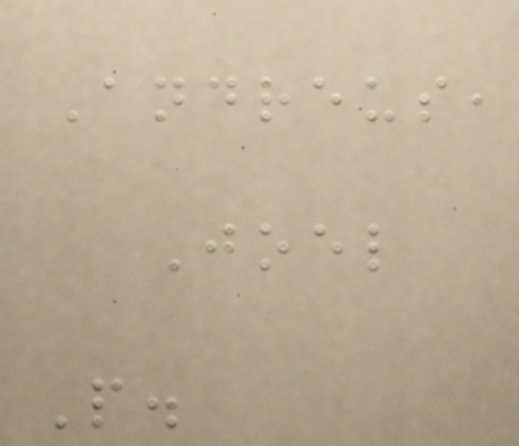Andreus,
Joel
P.
